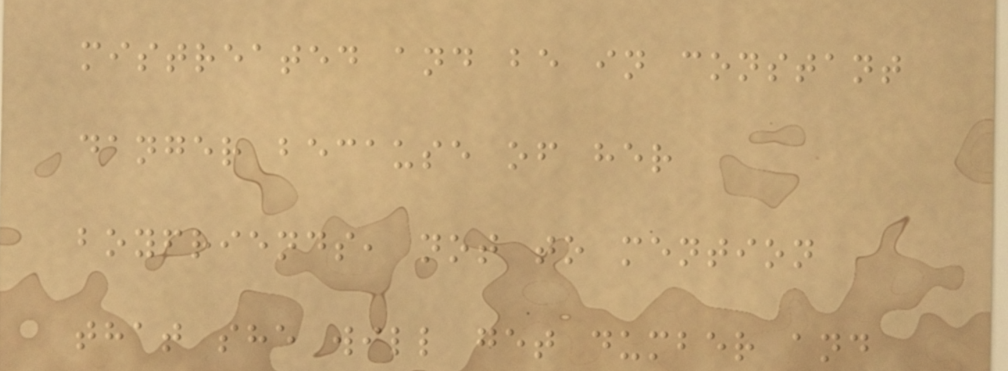mistreated and be in constant
danger because of her
boyfriends, not to mention
that she will get dumber and
